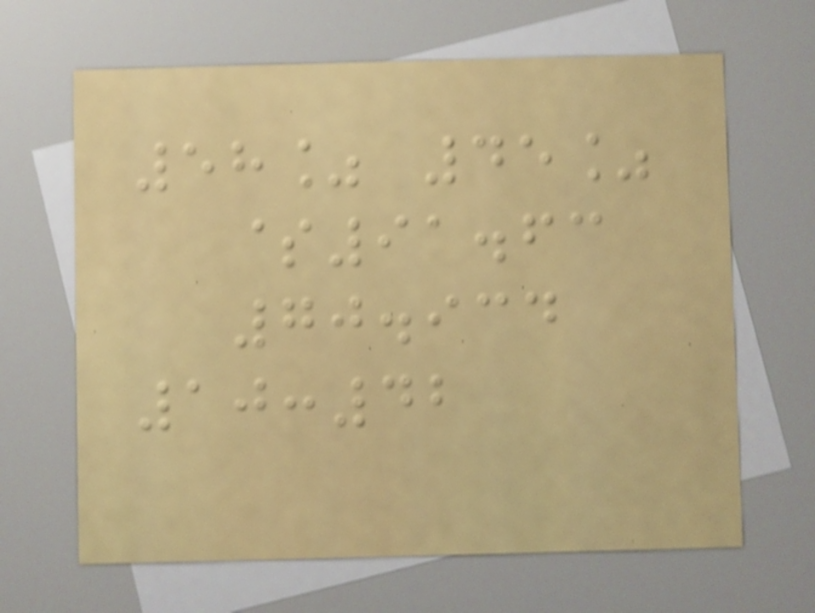58% 45%
$91.63
70.934
10:42
